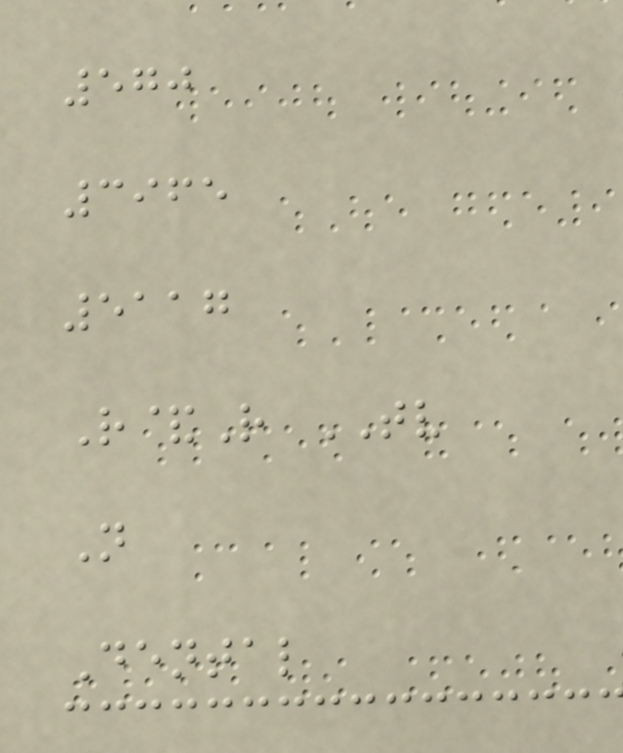570
3965
5117
R&R TV
N
Dental
